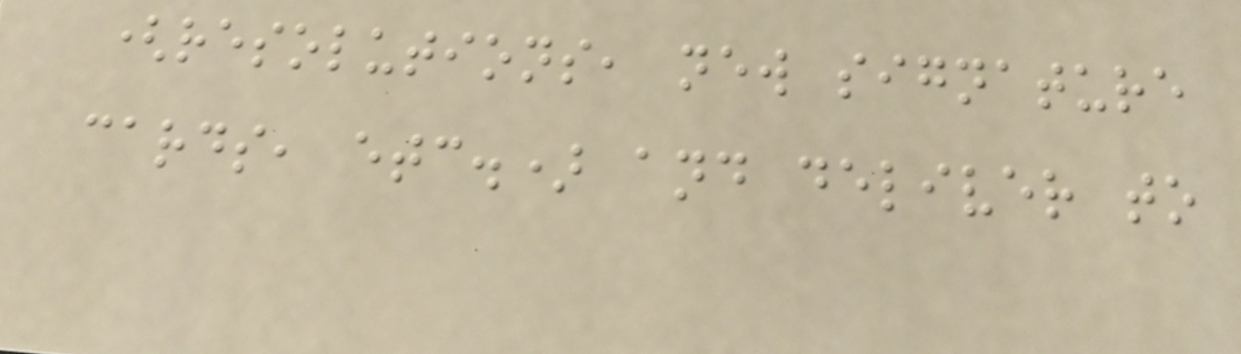(resolutions, new signature
cards, etc.) and deliver to
